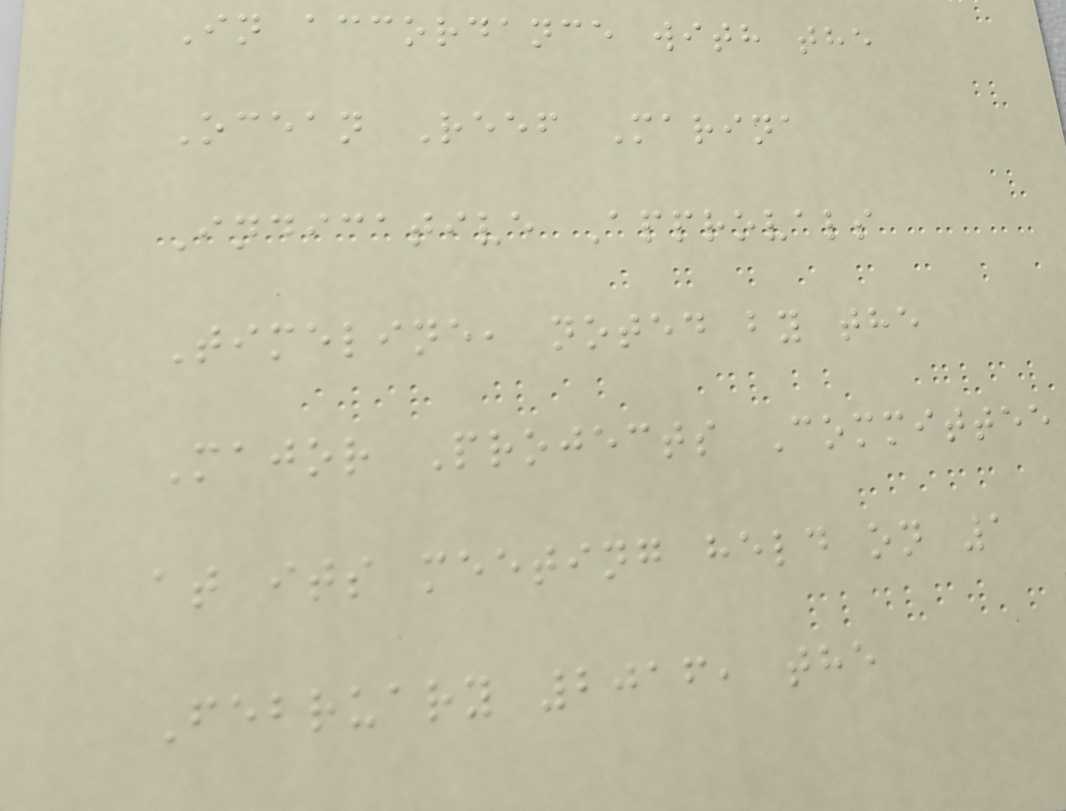In accordance with the
Ocean Reef Marina
Indicative Approvals
Timeline, noted by the
Major Projects Committee
at its meeting held on 1
February 2016, the
